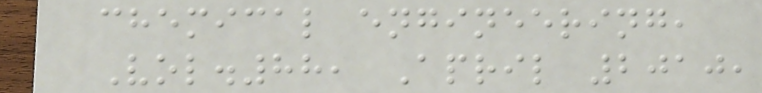chemical engineering,
Vol.88, April 2010,
